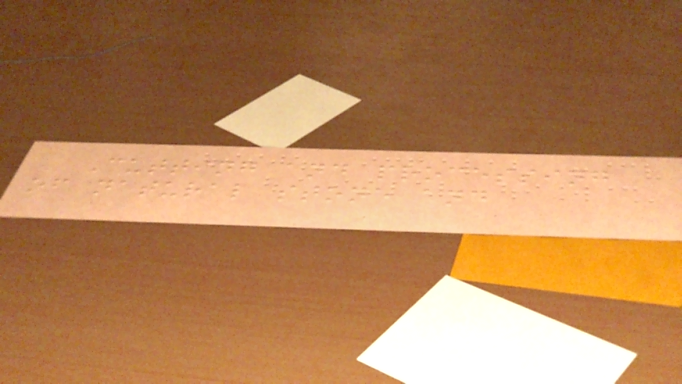Cutting and processing
of natural stone and
